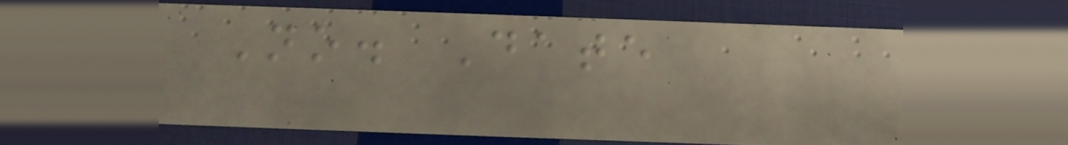No. Date
